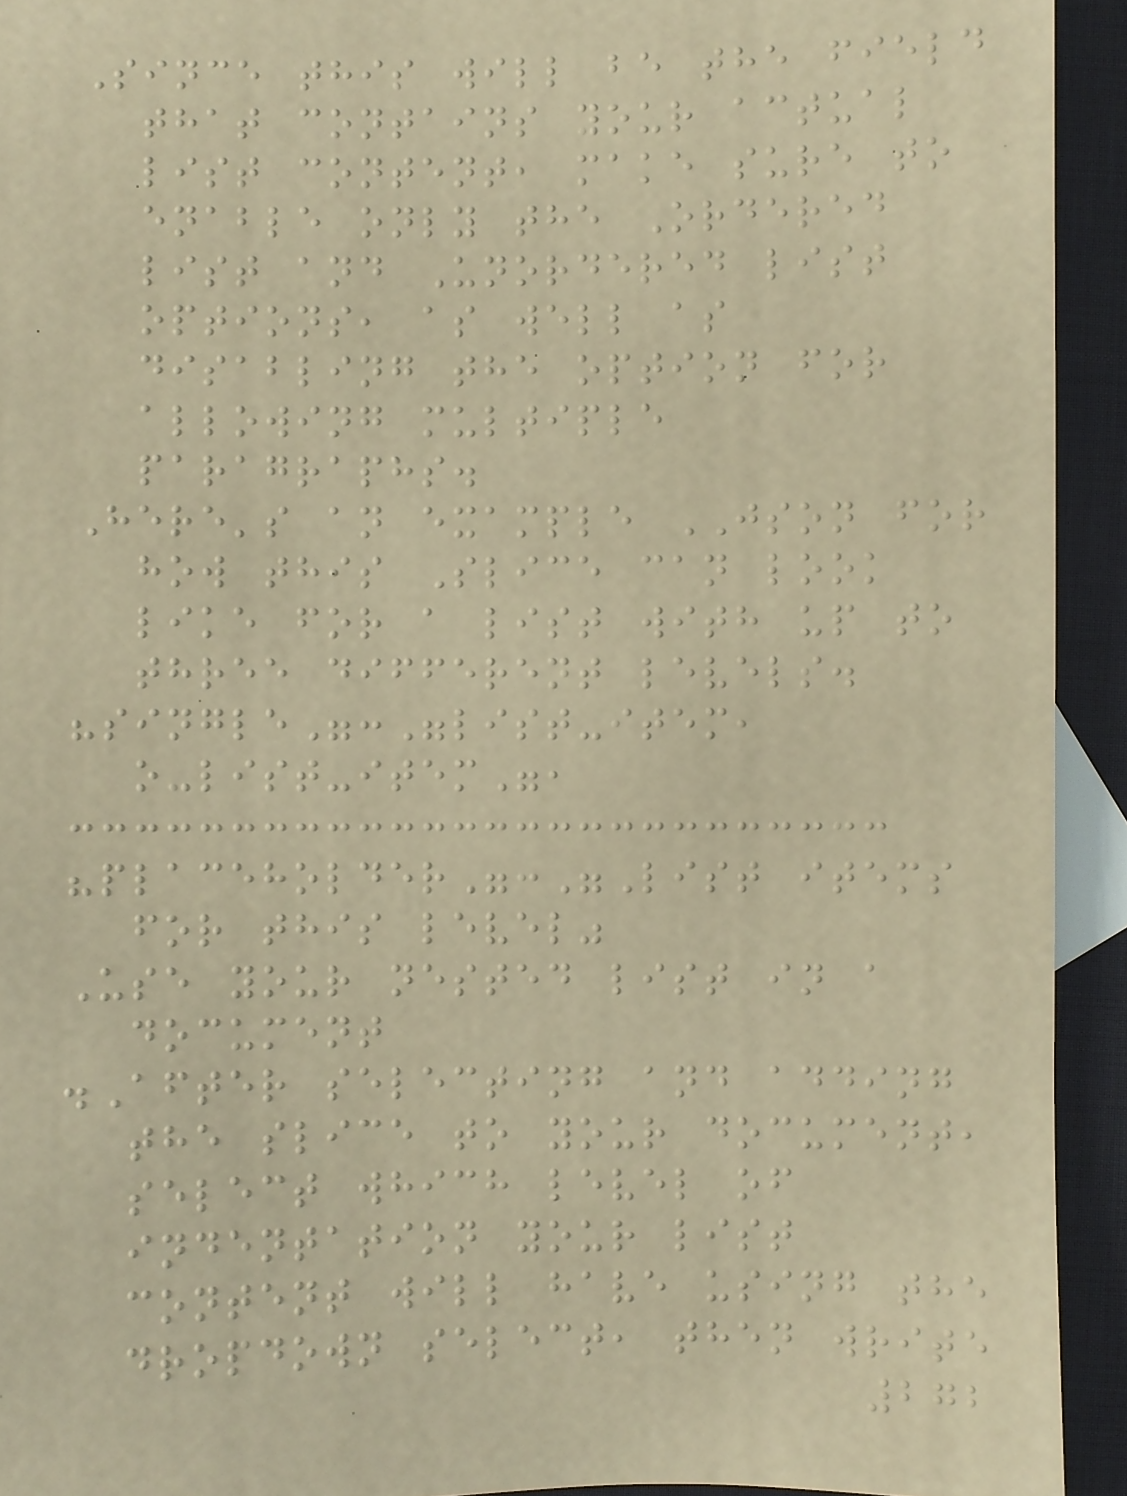Since this will be the field
that contains your actual
list content, make sure to
enable only the Ordered
list and Unordered list
options, as well as
disabling the option for
allowing multiple
paragraphs.
Here's an example JSON for
how this Slice can look
like for a list with up to
three different levels.
"single":"list-item,
o-list-item",
"placeholder":"List items
for this level"
Use your nested list in a
document
.After selecting and adding
the slice to your document,
select which level of
indentation your list
content will have using the
dropdown select, then write
272
